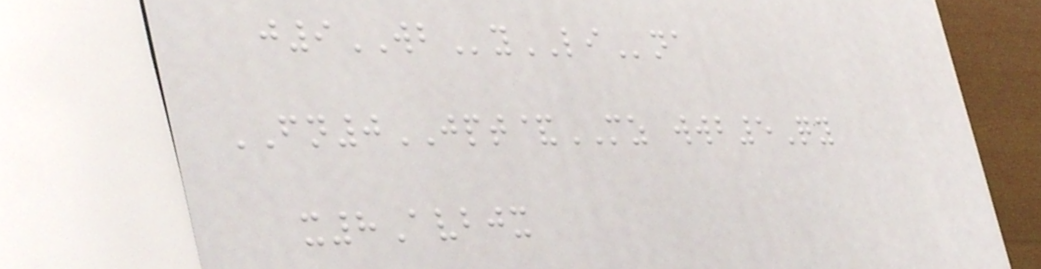j9WByLIna
FN0JPT&MZ wwb5Qy
x8Avbjx
